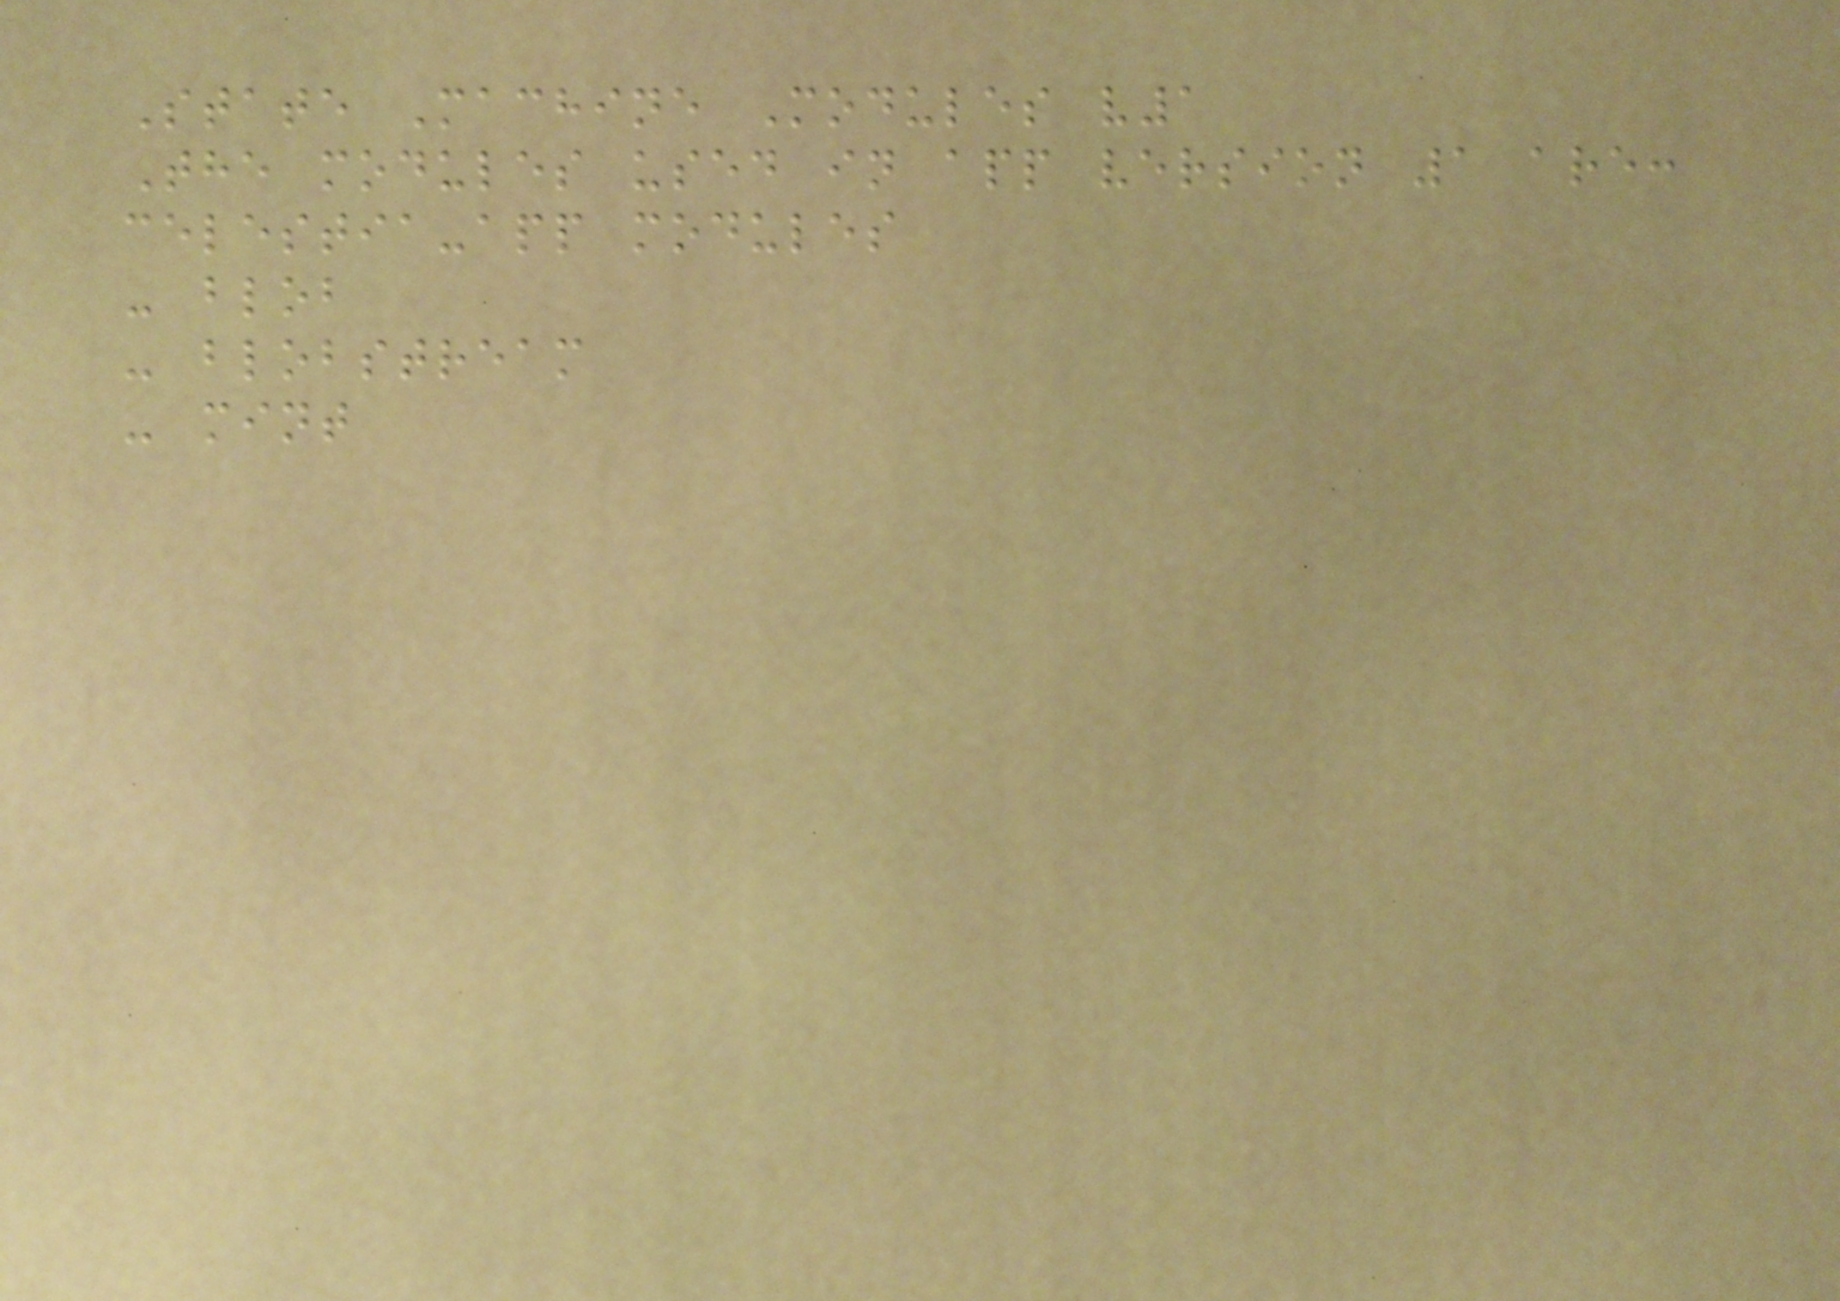State Machine Modules v1
The modules used in app version 1 are:
celestia-app modules
- blob
- blobstream
- mint
